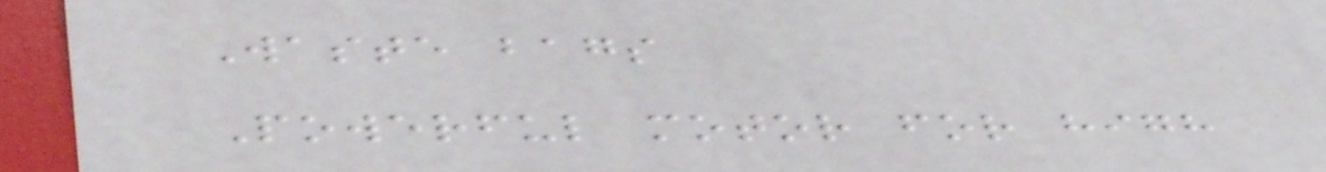Waste bags
Powerful motor for high
